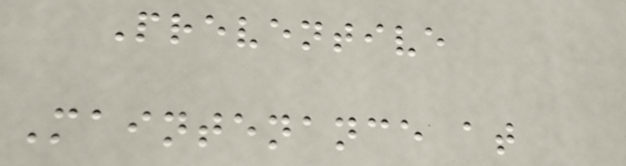Preventive
Maintenance at
